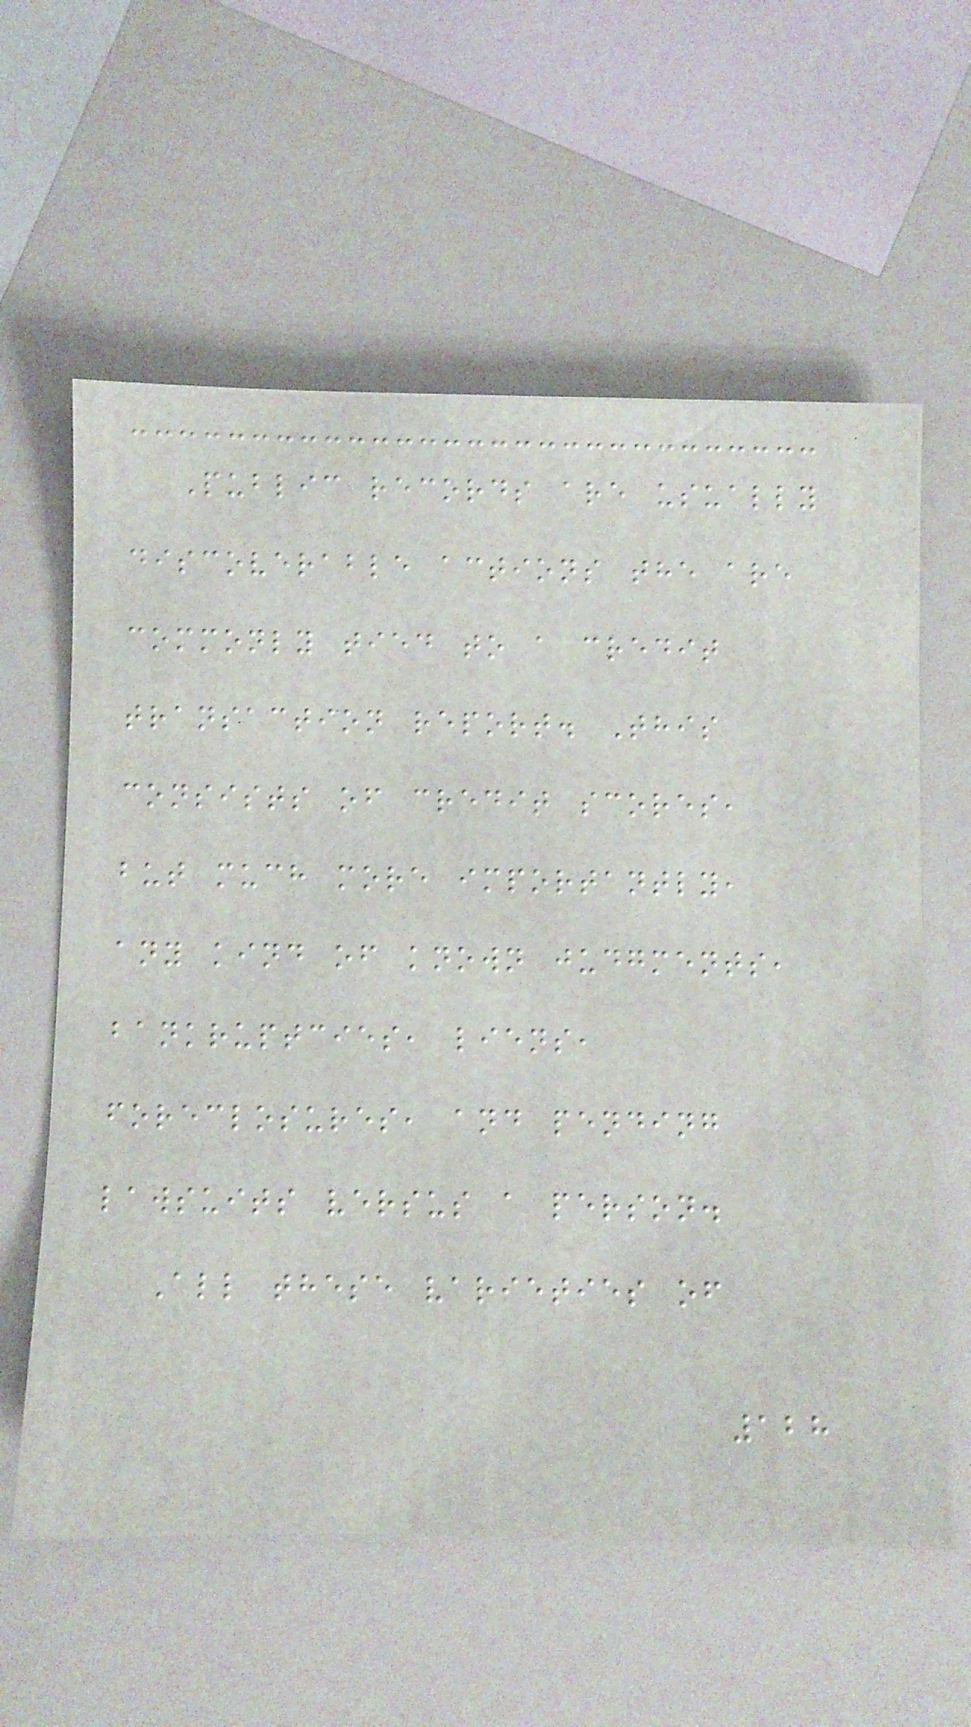Public records are usually
discoverable actions the are
commonly tied to a credit
transaction report. This
consists of credit scores,
but much more importantly,
any kind of known judgments,
bankruptcies, liens,
foreclosures, and pending
lawsuits versus a person.
All these varieties of
128
